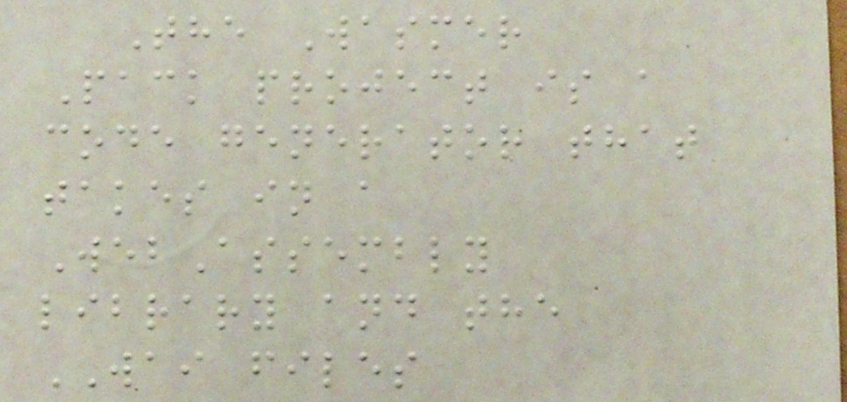The Wasmer
Pack project is a
code generator that
takes in a
WebAssembly
library and the
WAI files
